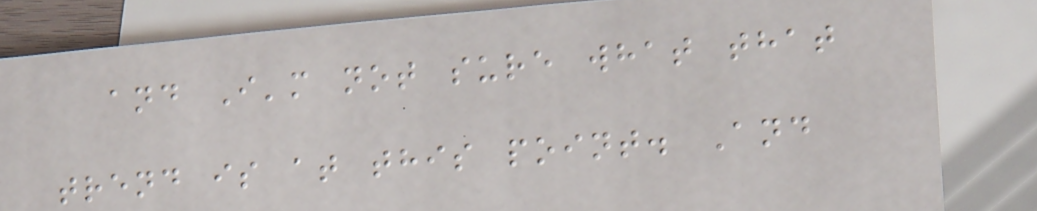and I'm not sure what that
trend is at this point. And
